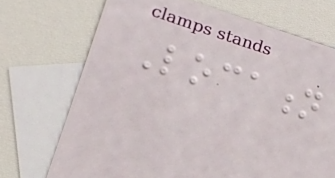Location
